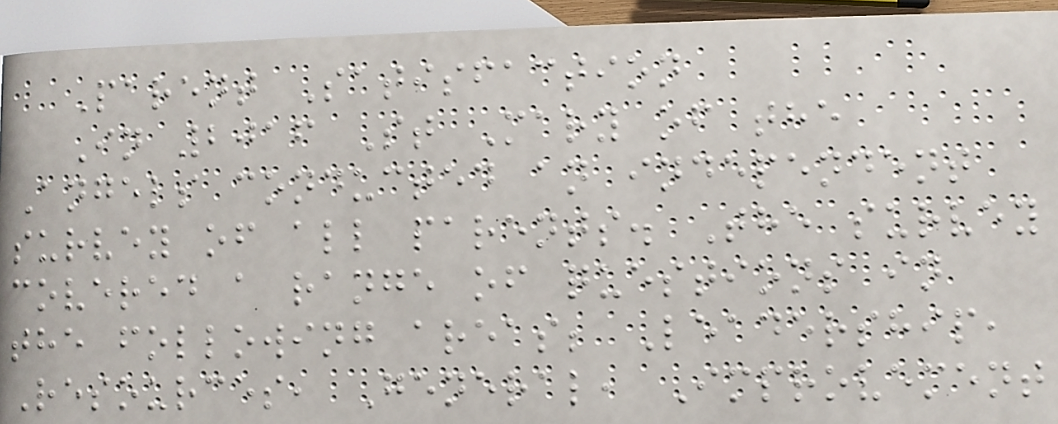Parent Satisfaction
In 2016 St Mary of the
Angels conducted an independent
survey of all parents. The survey
covered a range of questions in
the following areas; Leadership,
Resources, General, Improvement
